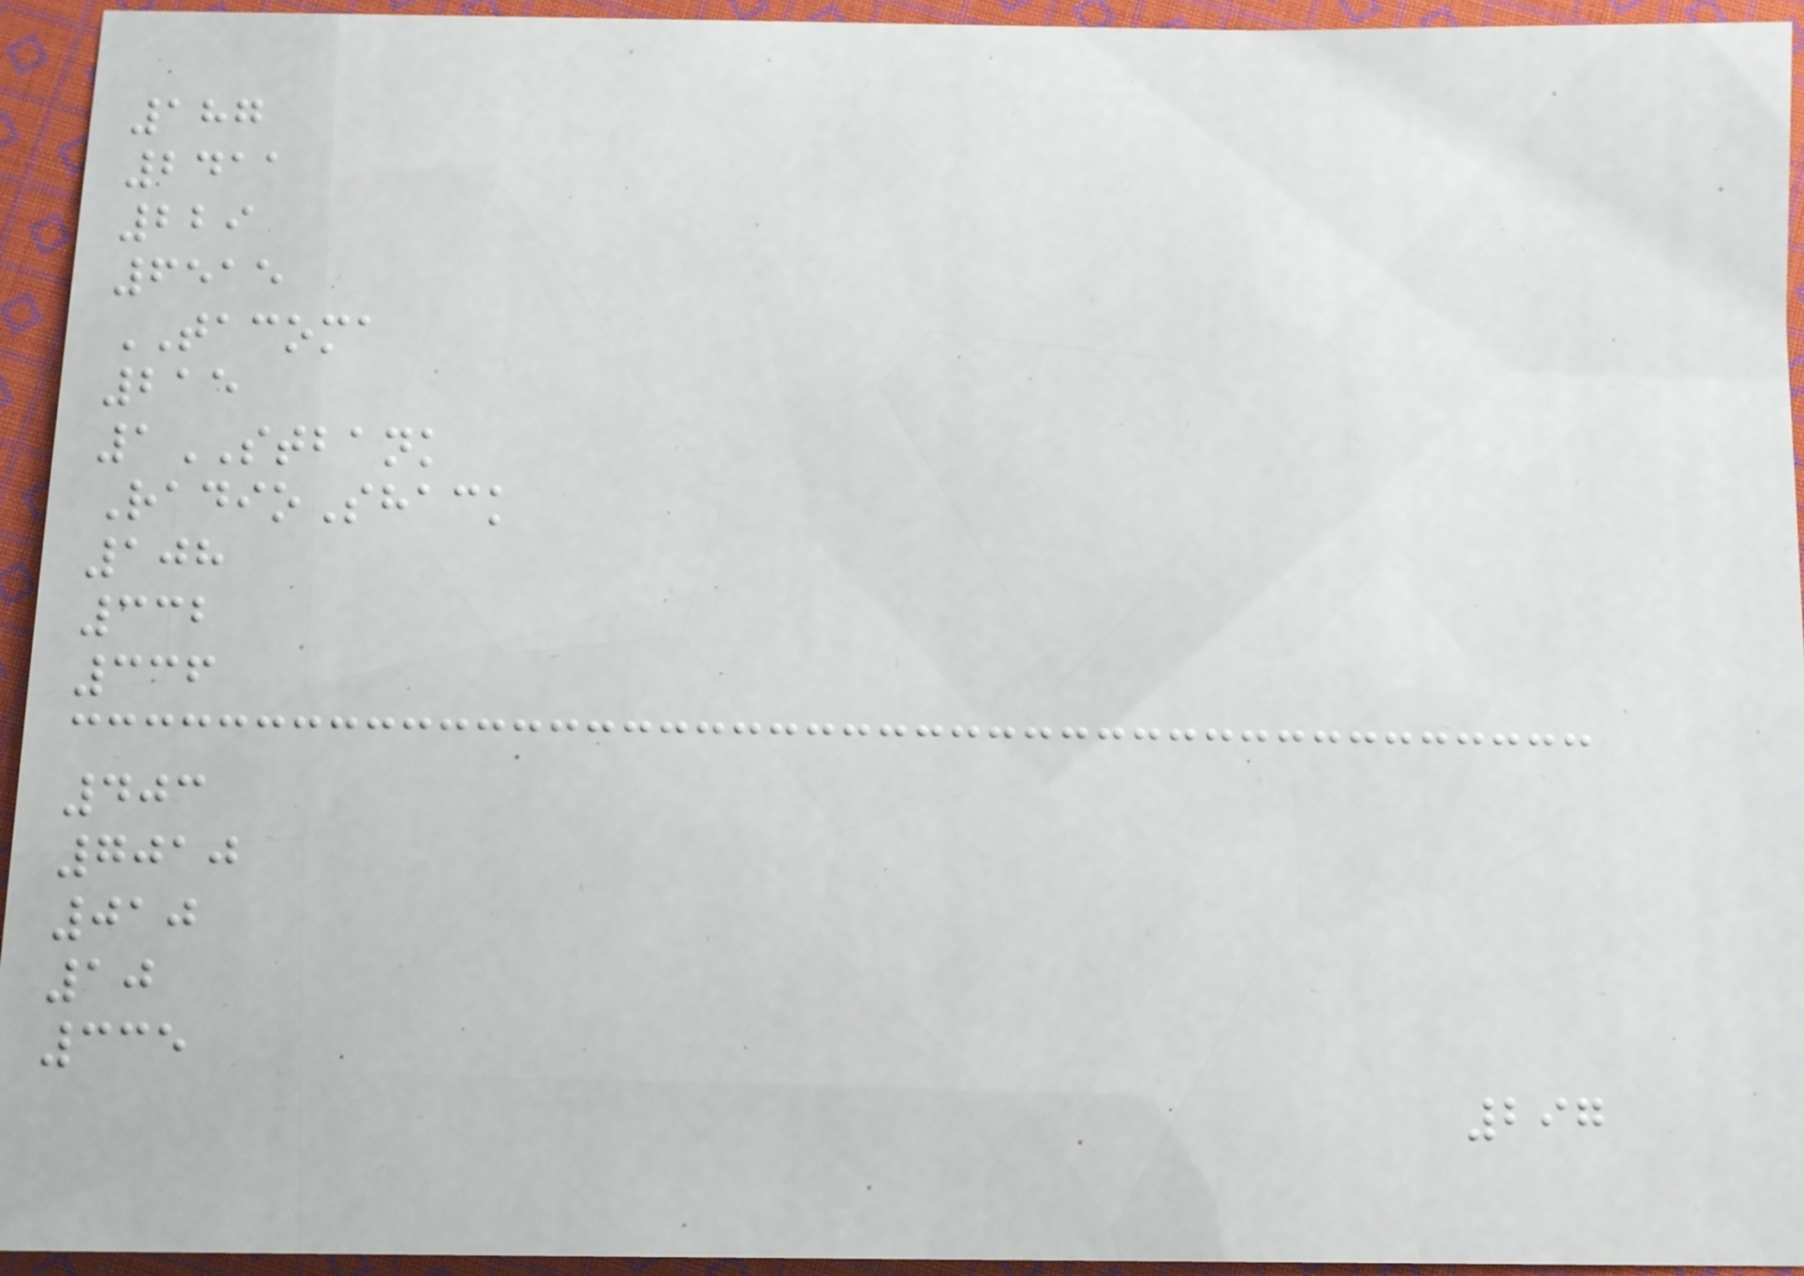187
2411
229
6515
TACOMA
215
1STBANK
RadioShack
108
332
336
403
7010
010
10
335
297
